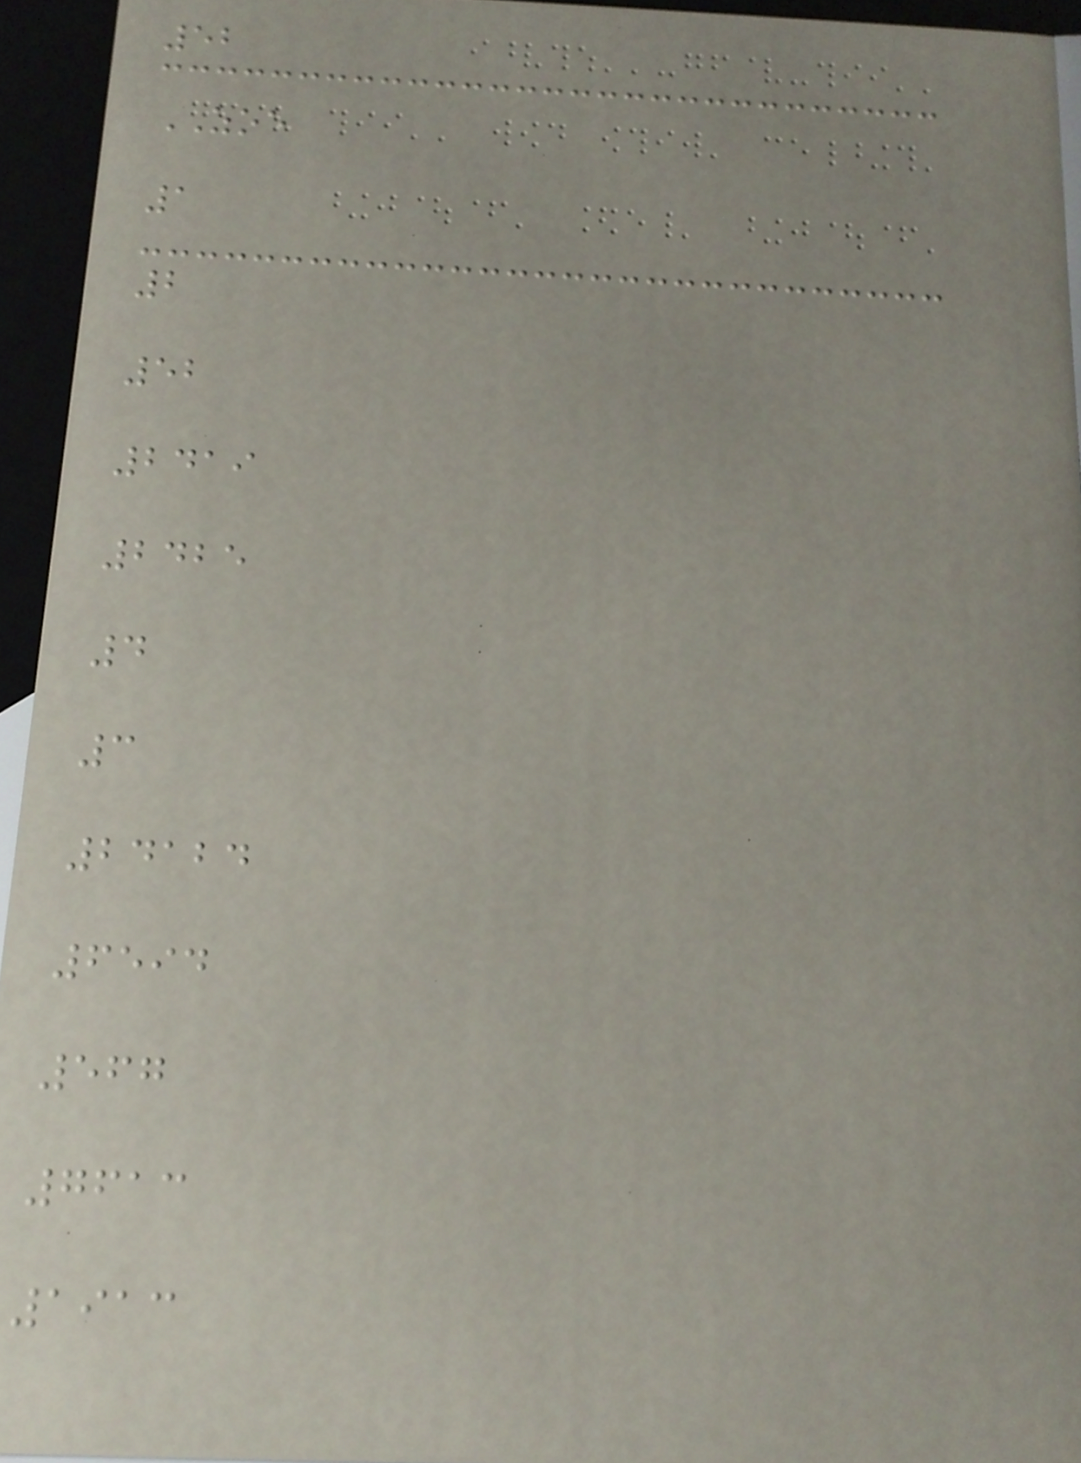52
ZOE
1
2
52
2419
2425
4
3
24124
6594
567
7613
1913
